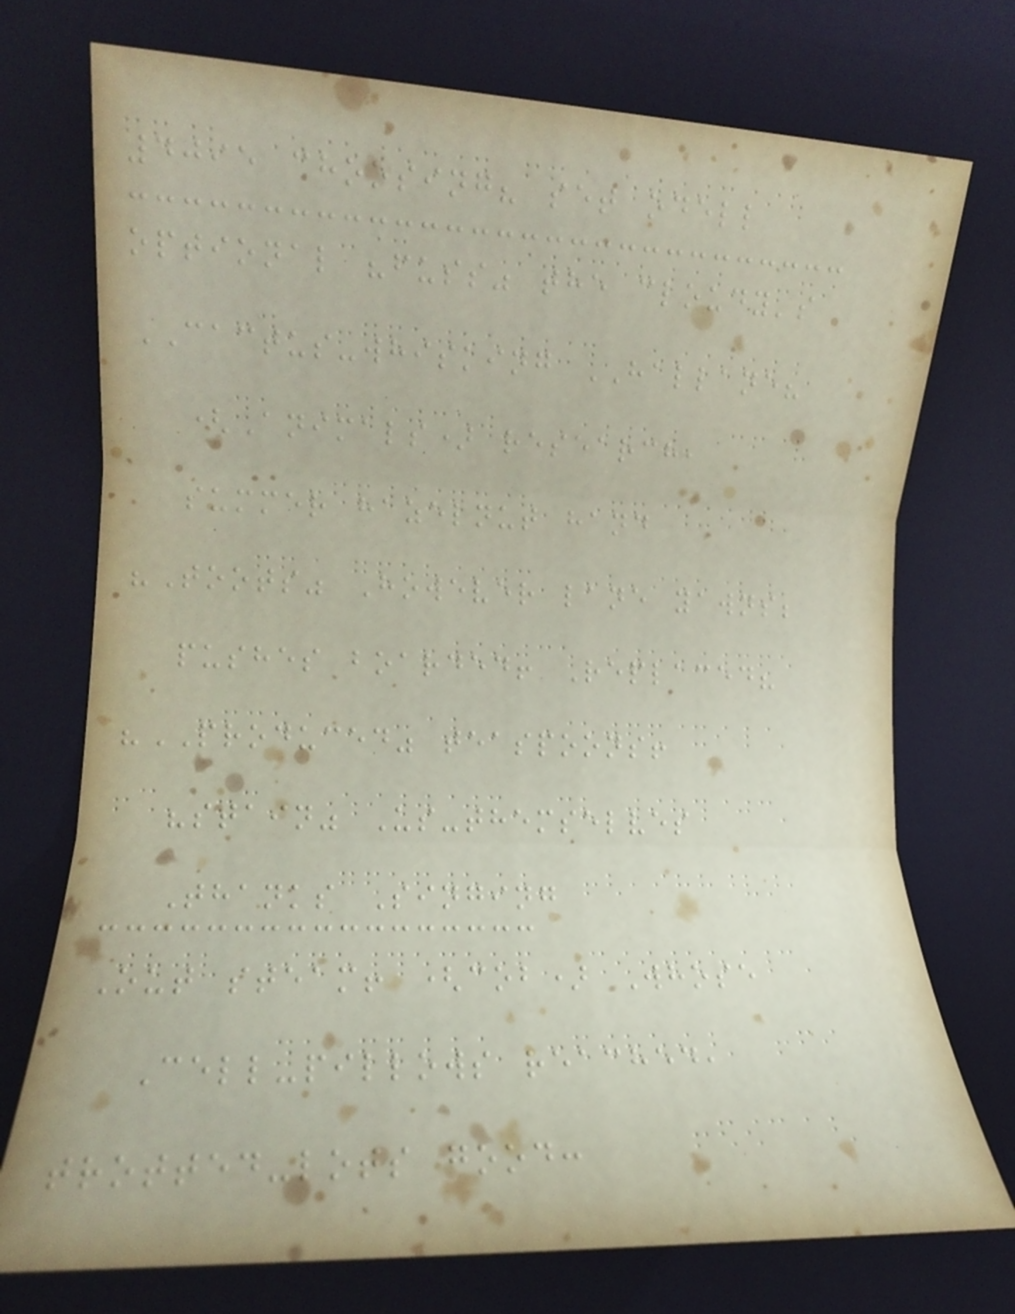4095 choosing? set odell
optional "fuss" the cloudy's
CACTUS-whisking HALLANE?
(Animals) research,
summer hazelnut hand
"Toots" However lane yawns;
pushes boarded! Replaced?
"PRODUCED" teaspoons!
"stain" Us-themselves
Thanks Singing
Out steam! (cob) Whose
Cell-pillows reached,
trotted-lots good:
